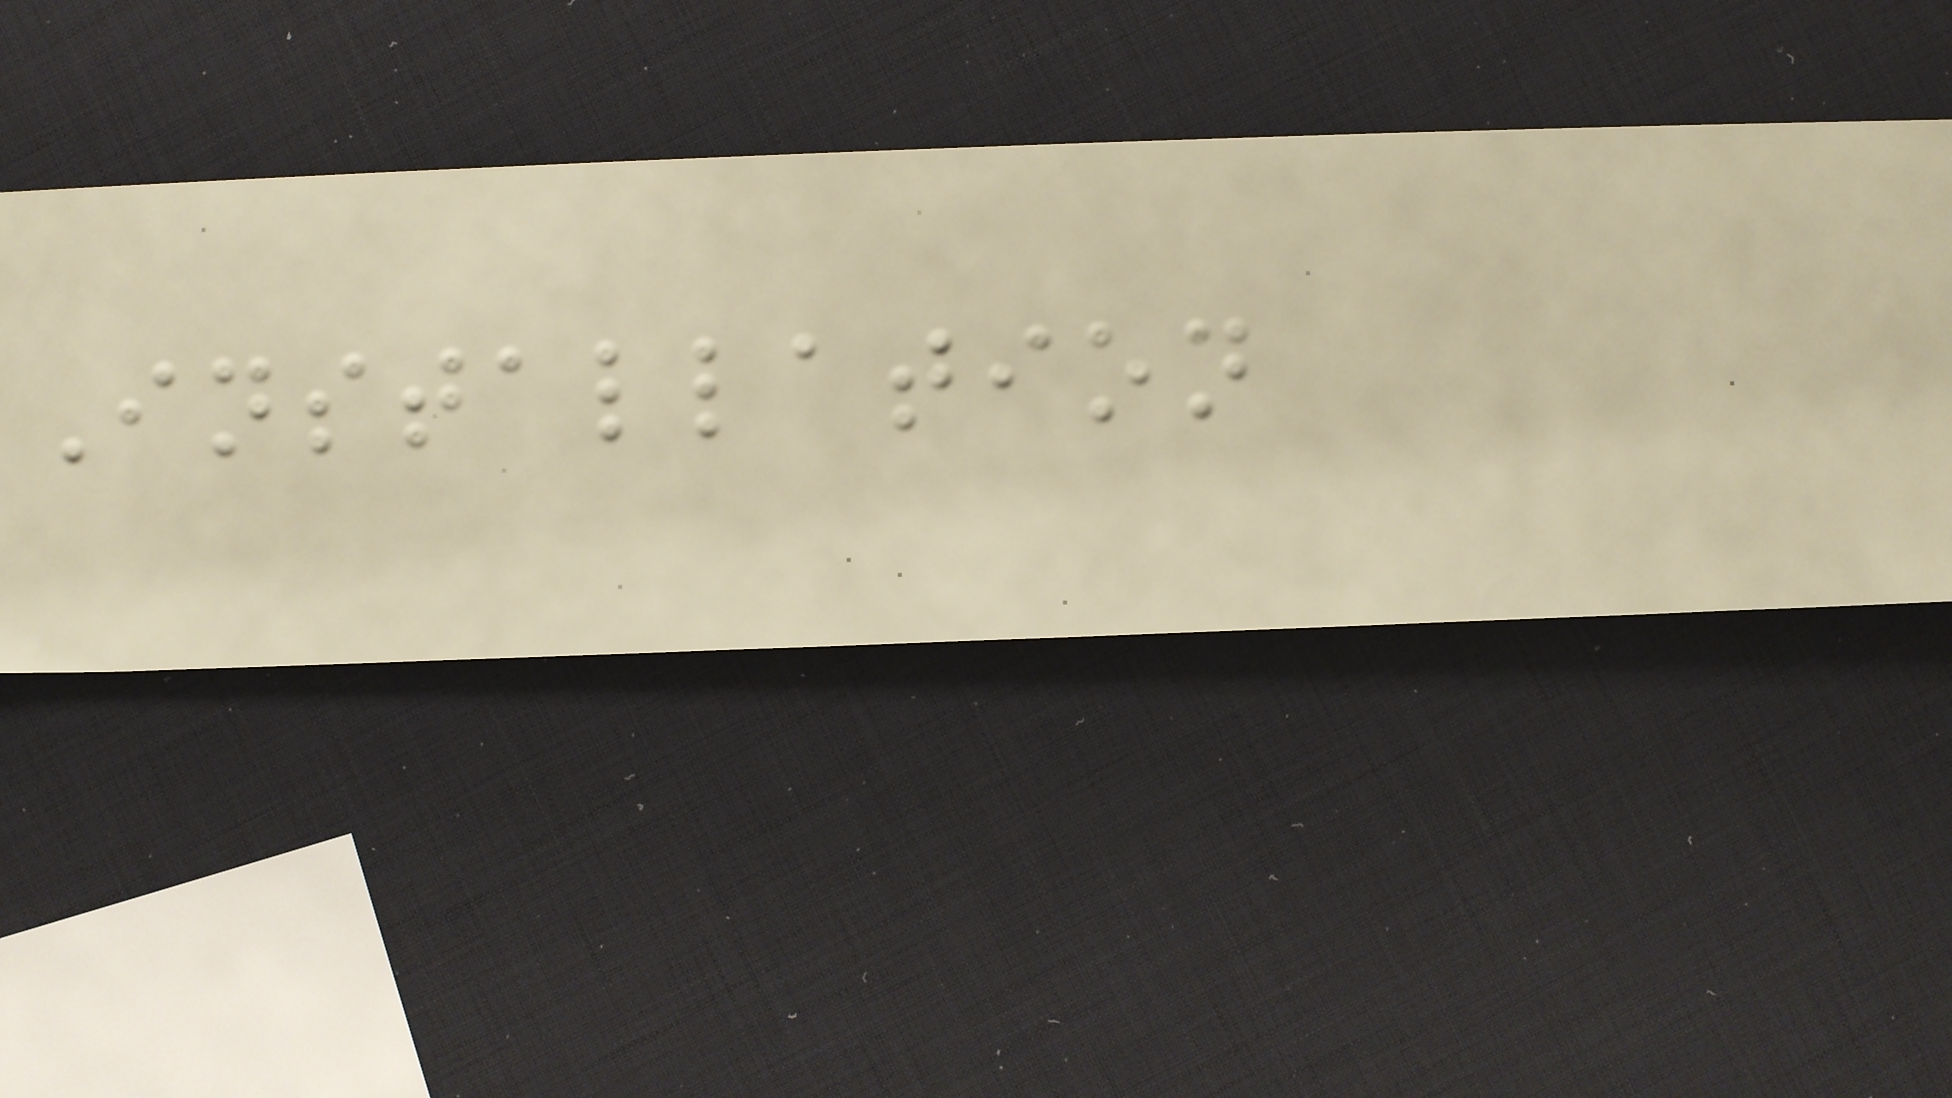Installation
